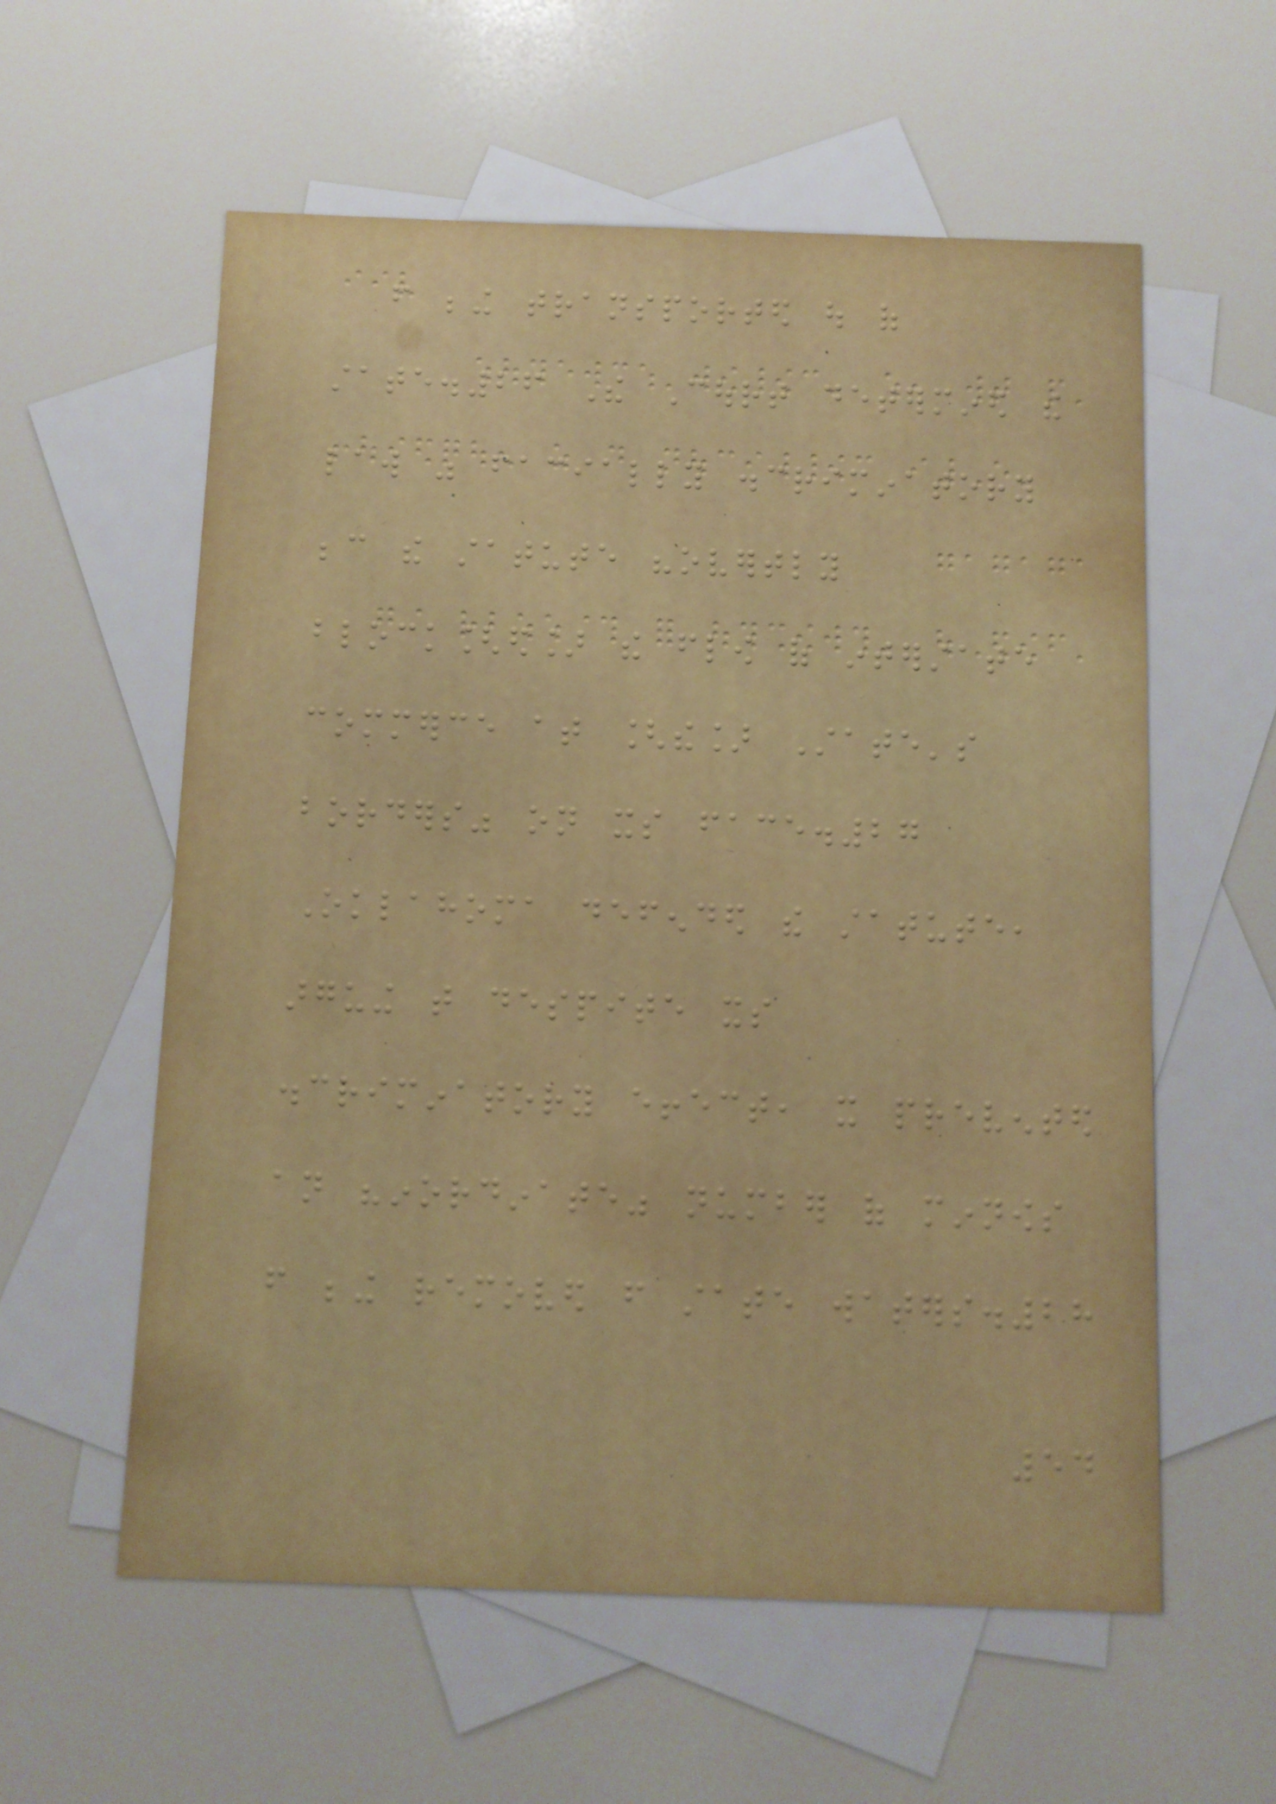from being transported out of
state.26 The Court determined the
law was facially discriminatory
because the statute "overtly
block[ed] the flow of interstate
commerce at [the] State's
borders" on its face.27
Oklahoma defended the statute,
arguing that despite its
discriminatory effect, it prevented
an "inordinate" number of minnows
from being removed from state waters.28
54
